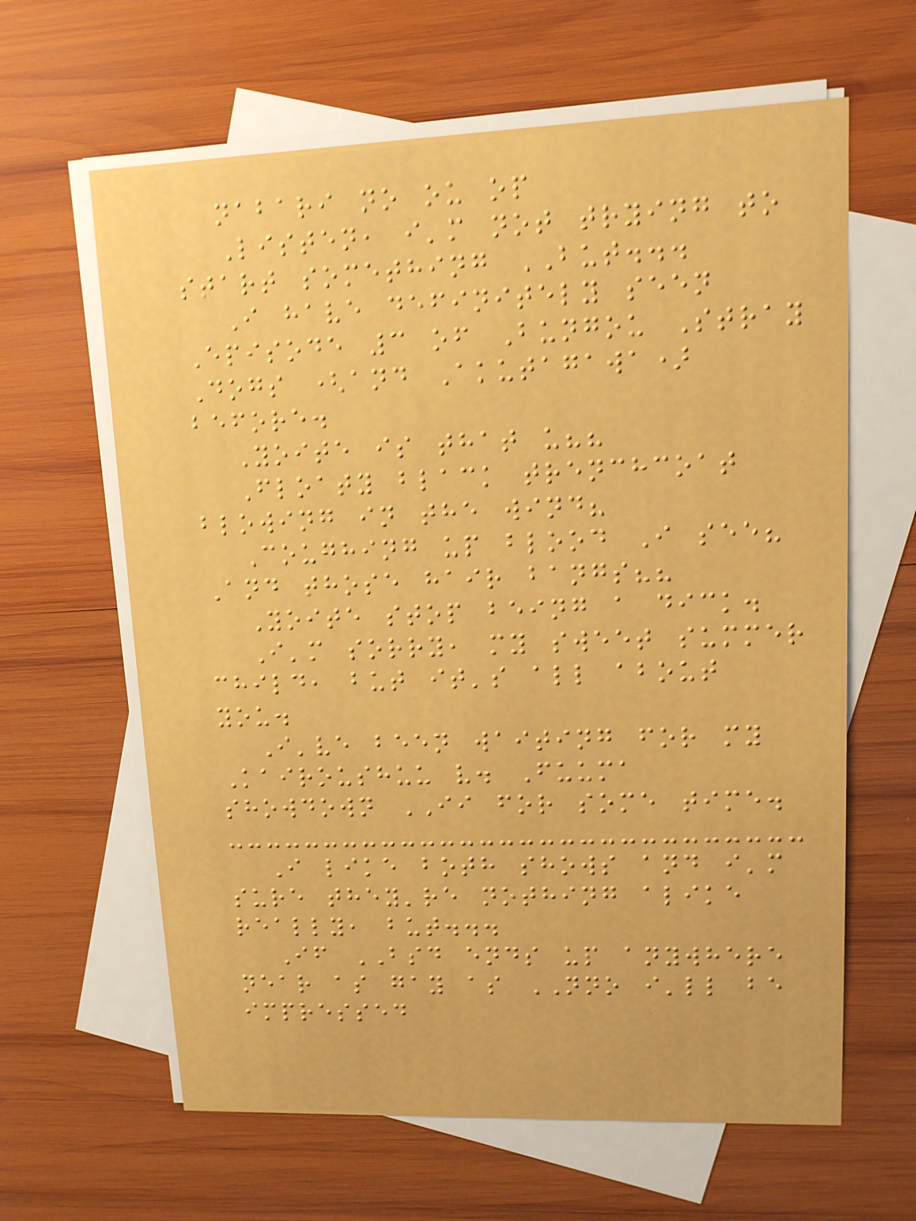nabari no ou op
Listen, i'm not trying to
start something BUT...
I have definitely seen
Episode 3 of Bungou Stray
Dogs (and Akutagawa)
before.
Yoite is that u??
Floaty black trenchcoat
blowing in the wind?
Coughing up blood I see?
And those hair bangs??
Yoite stop being a dick.
I'm sorry, my sweet summer
child, but it's all about
you.
I've been waiting for my
Kairoushuu v. Fuuma
showdown II for some time.
I like both shows and i'm
sure they're nothing alike
really, but...
If BSD ends up anywhere
near as gay as NNO i'll be
impressed
